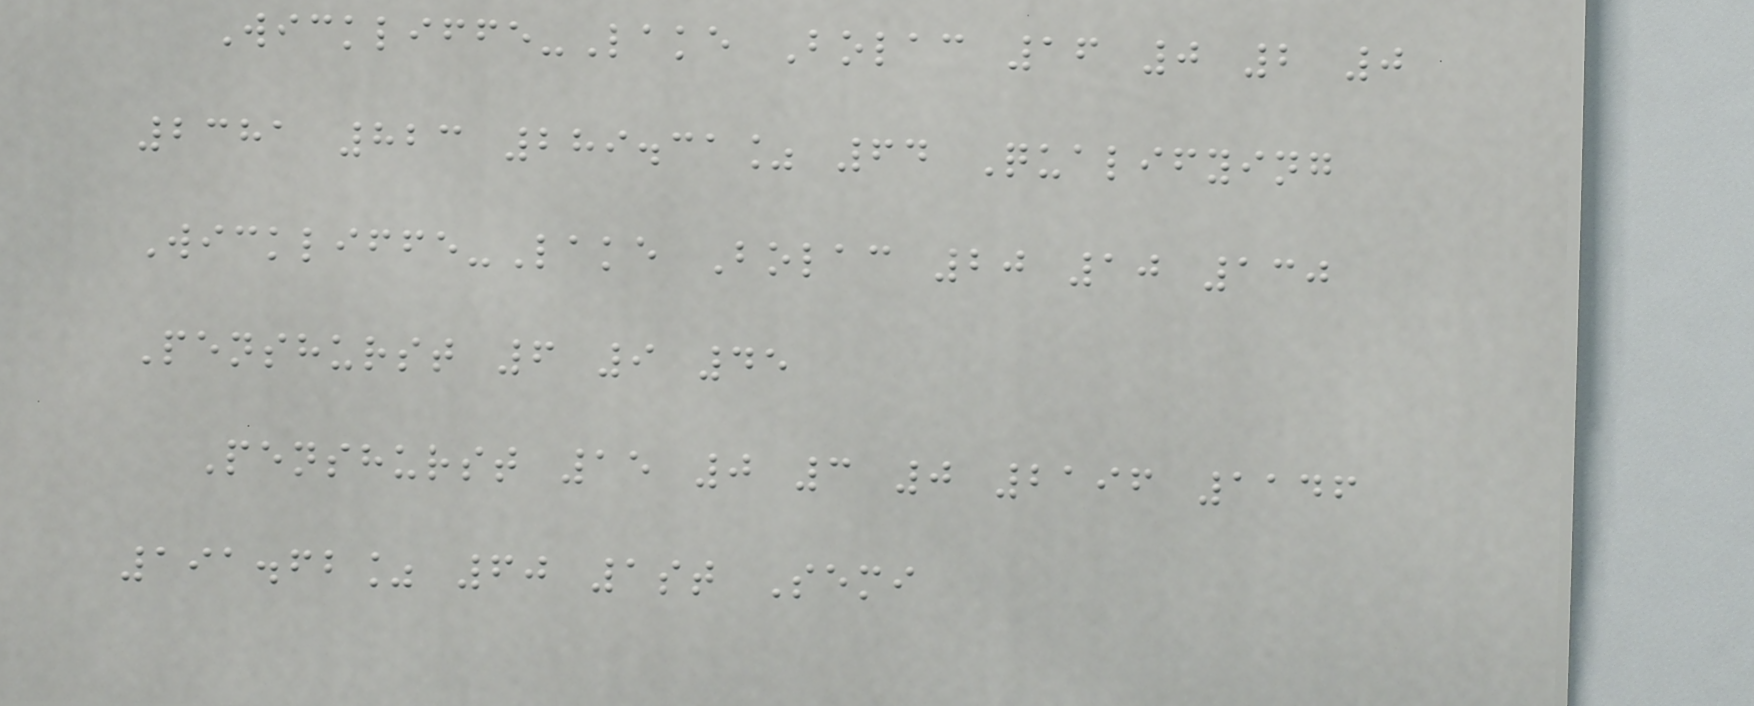Wickliffe-Lake Bolac 16 0 2 0
2381 823 289.31% 64 Qualifying
Wickliffe-Lake Bolac 20 10 130
Penshurst 6 9 45
Penshurst 15 0 3 0 2196 1146
191.62% 60 1st Semi
